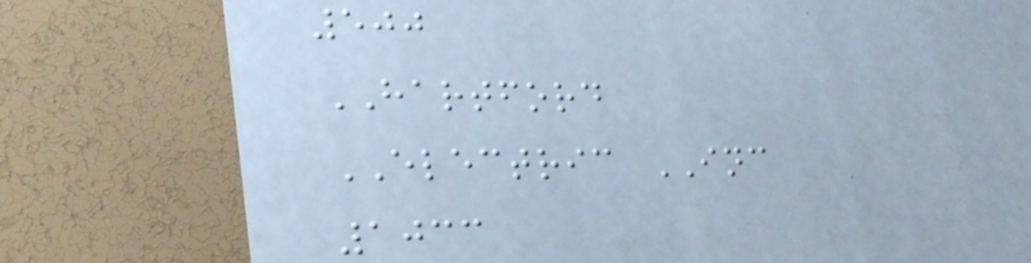500
HARTFORD
ELECTRIC INC
1033
